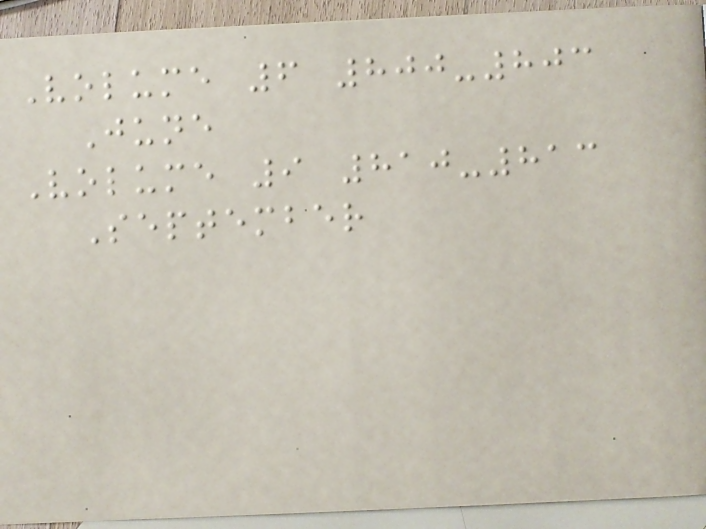Volume 6 800-803
June
Volume 9 810-813
September
